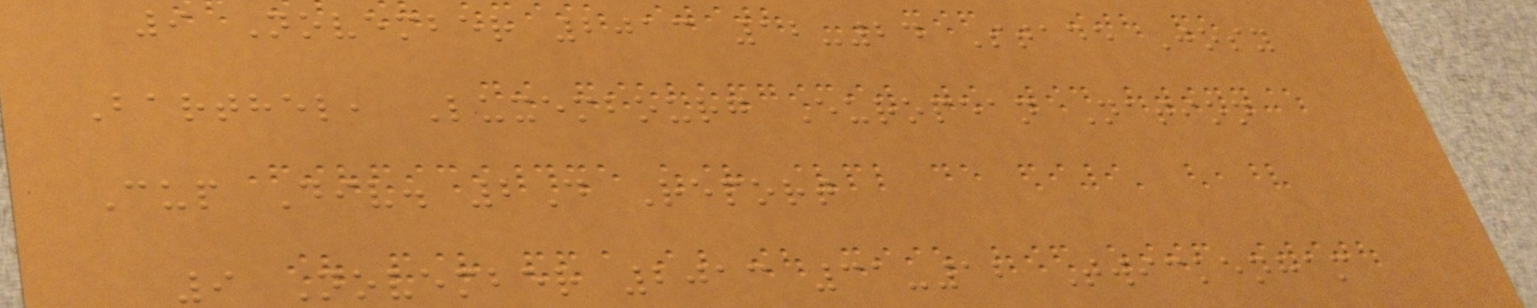9 November 2013 12-24 Stade Josy
Barthel, Luxembourg European Nation
Cup Div. 2D Report
9 November 2013 31-12 Twickenham
